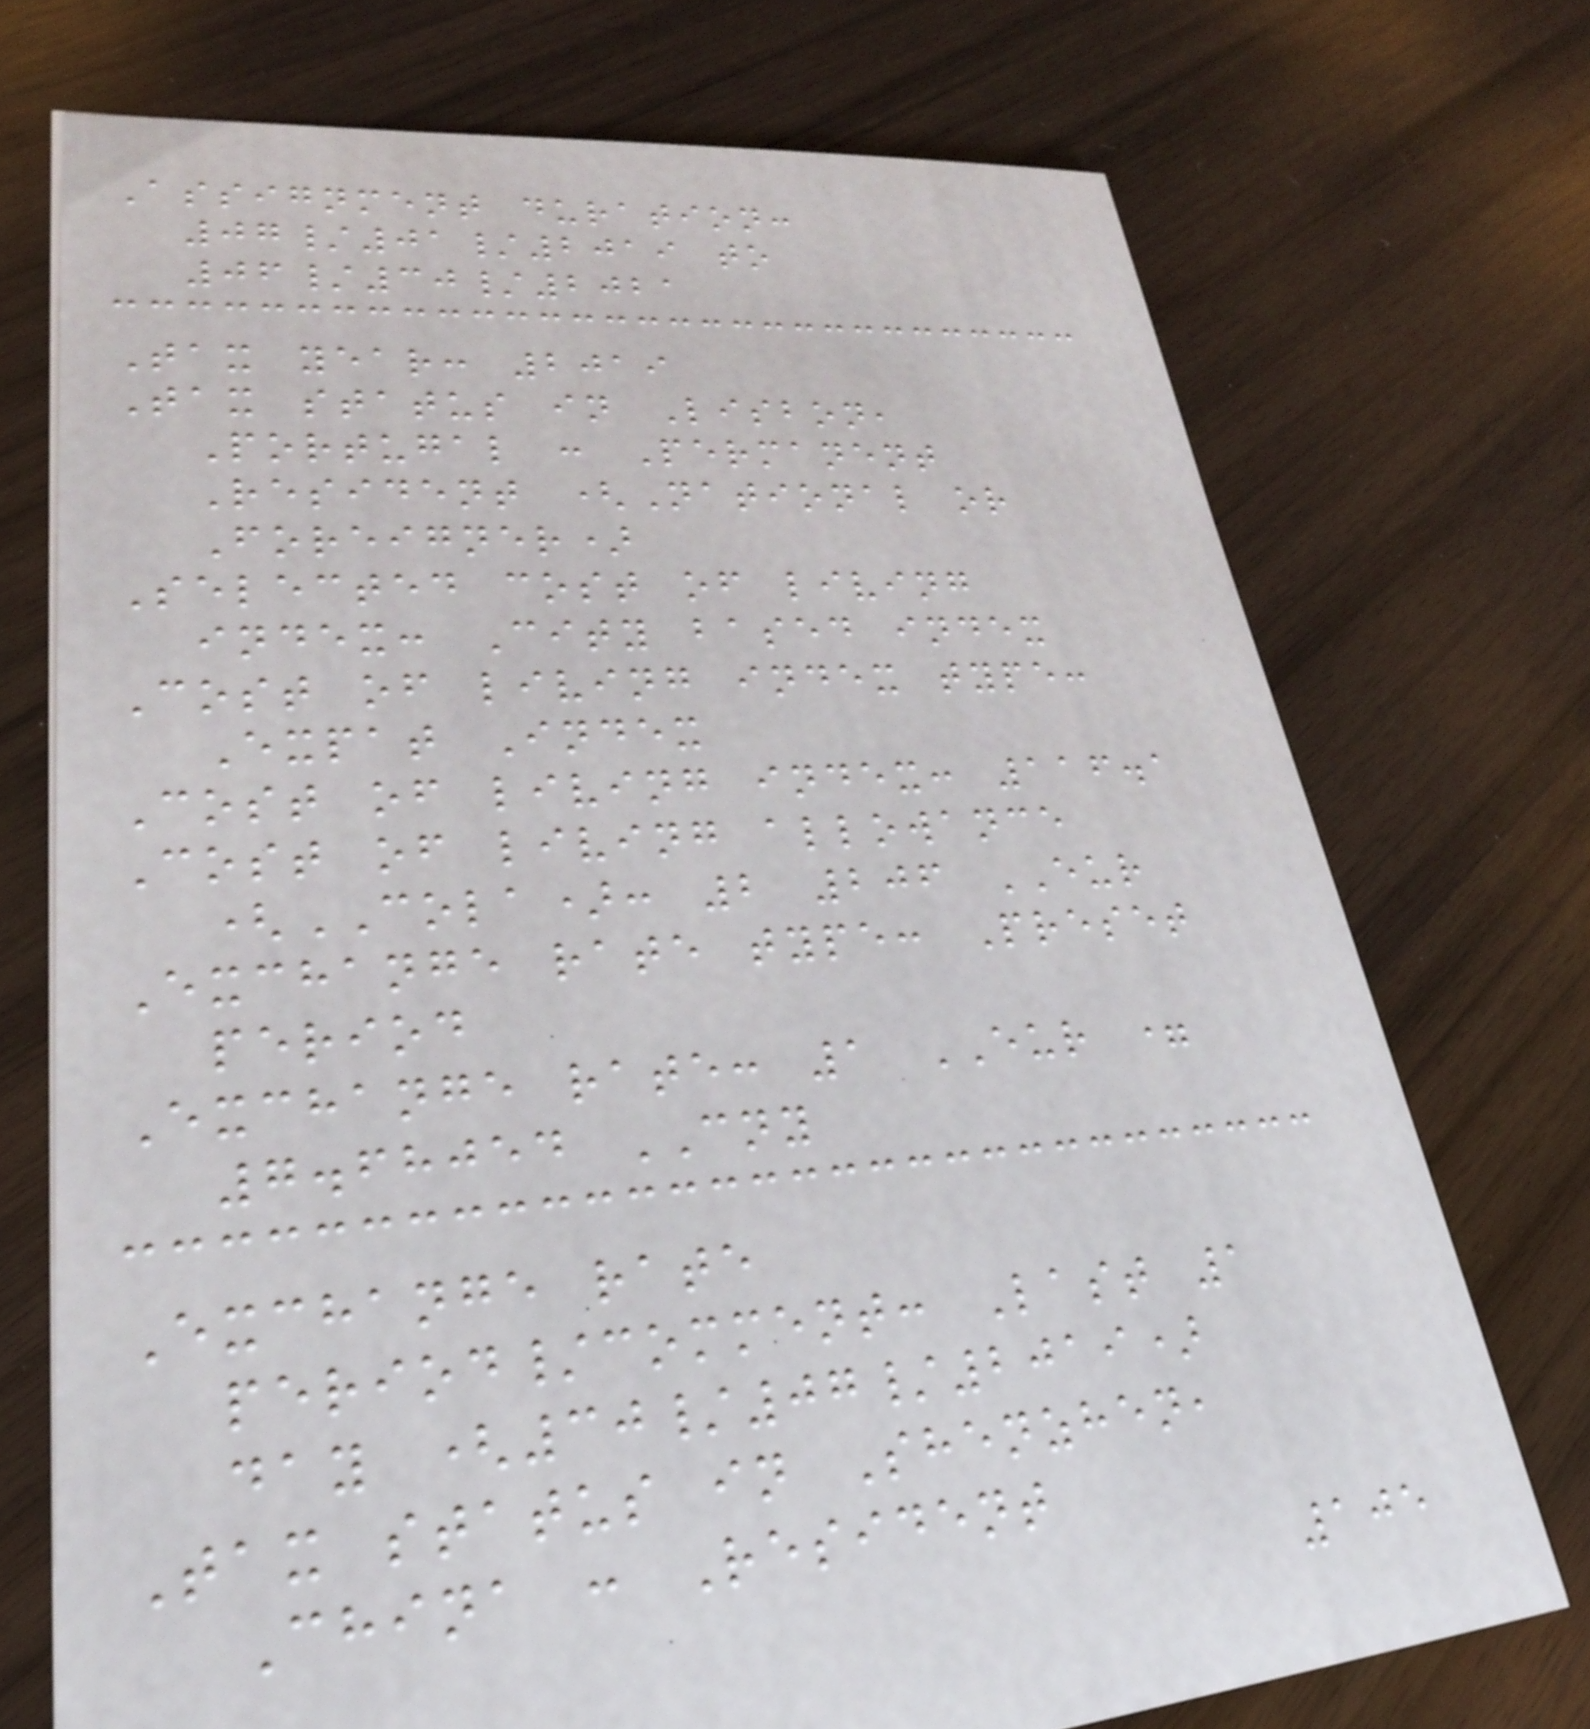Assignment duration:
07/01/2019 to
06/30/2021
Tax year: 2019
Tax status in Lisbon,
Portugal : Permanent
Resident (National or
Foreigner)
Selected cost of living
index: City based index
Cost of living index type:
Expat Index
Cost of living index: 116.1
Cost of living allowance
(COLA): 2 206 EUR
Exchange rate type: Preset
period
Exchange rate: 1 EUR =
7.68054 CNY
Exchange rate
period/comment: Last 1
day (30/07/2019)
Tax status in Shenzhen,
China : Resident
105
